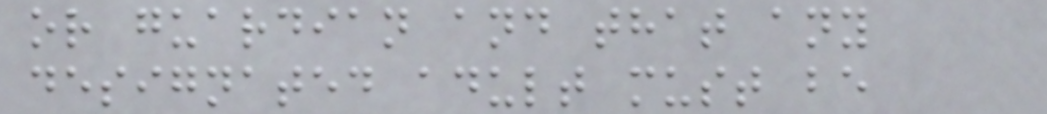or guardian and that any
designated adult must be
